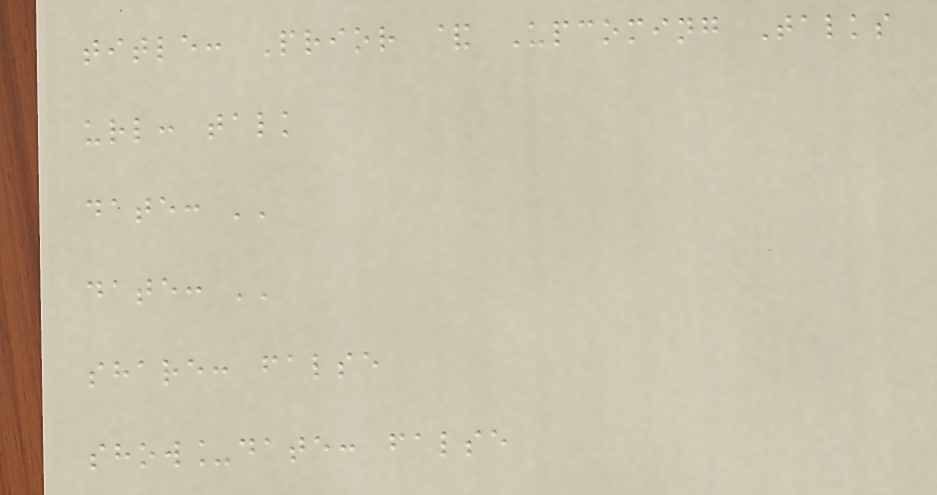title: Prior & Upcoming Talks
url: talk
date: ''
date: ''
share: false
show_date: false
